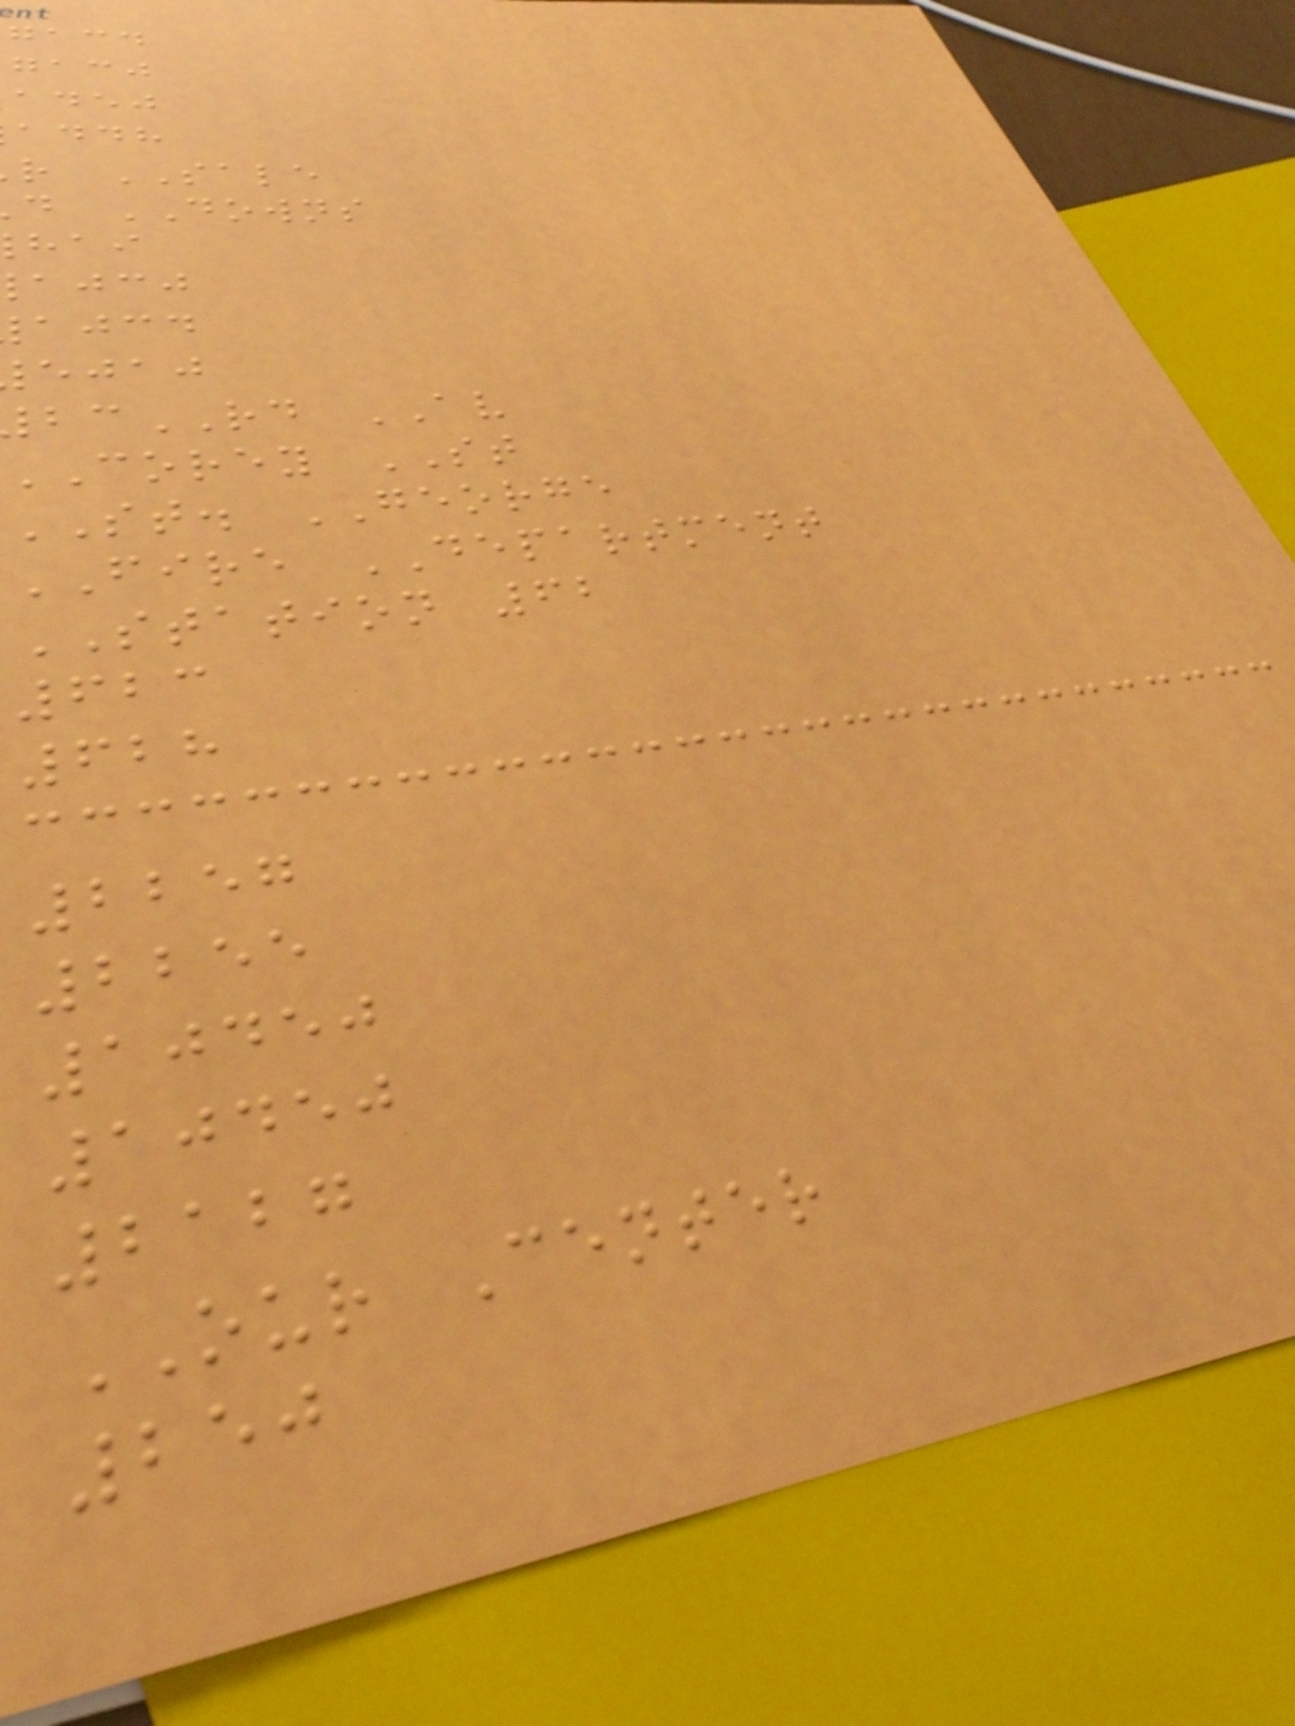gacd
gacj
adej
addh
r SALE
d DOWNS
ajcj
ajcd
ejaj
RD AV
corey ST
ST. GEORGE
FIRE DEPARTMENT
STATION 62
623
628
2257
2255
10450
10450
2127
OUR Center
250
